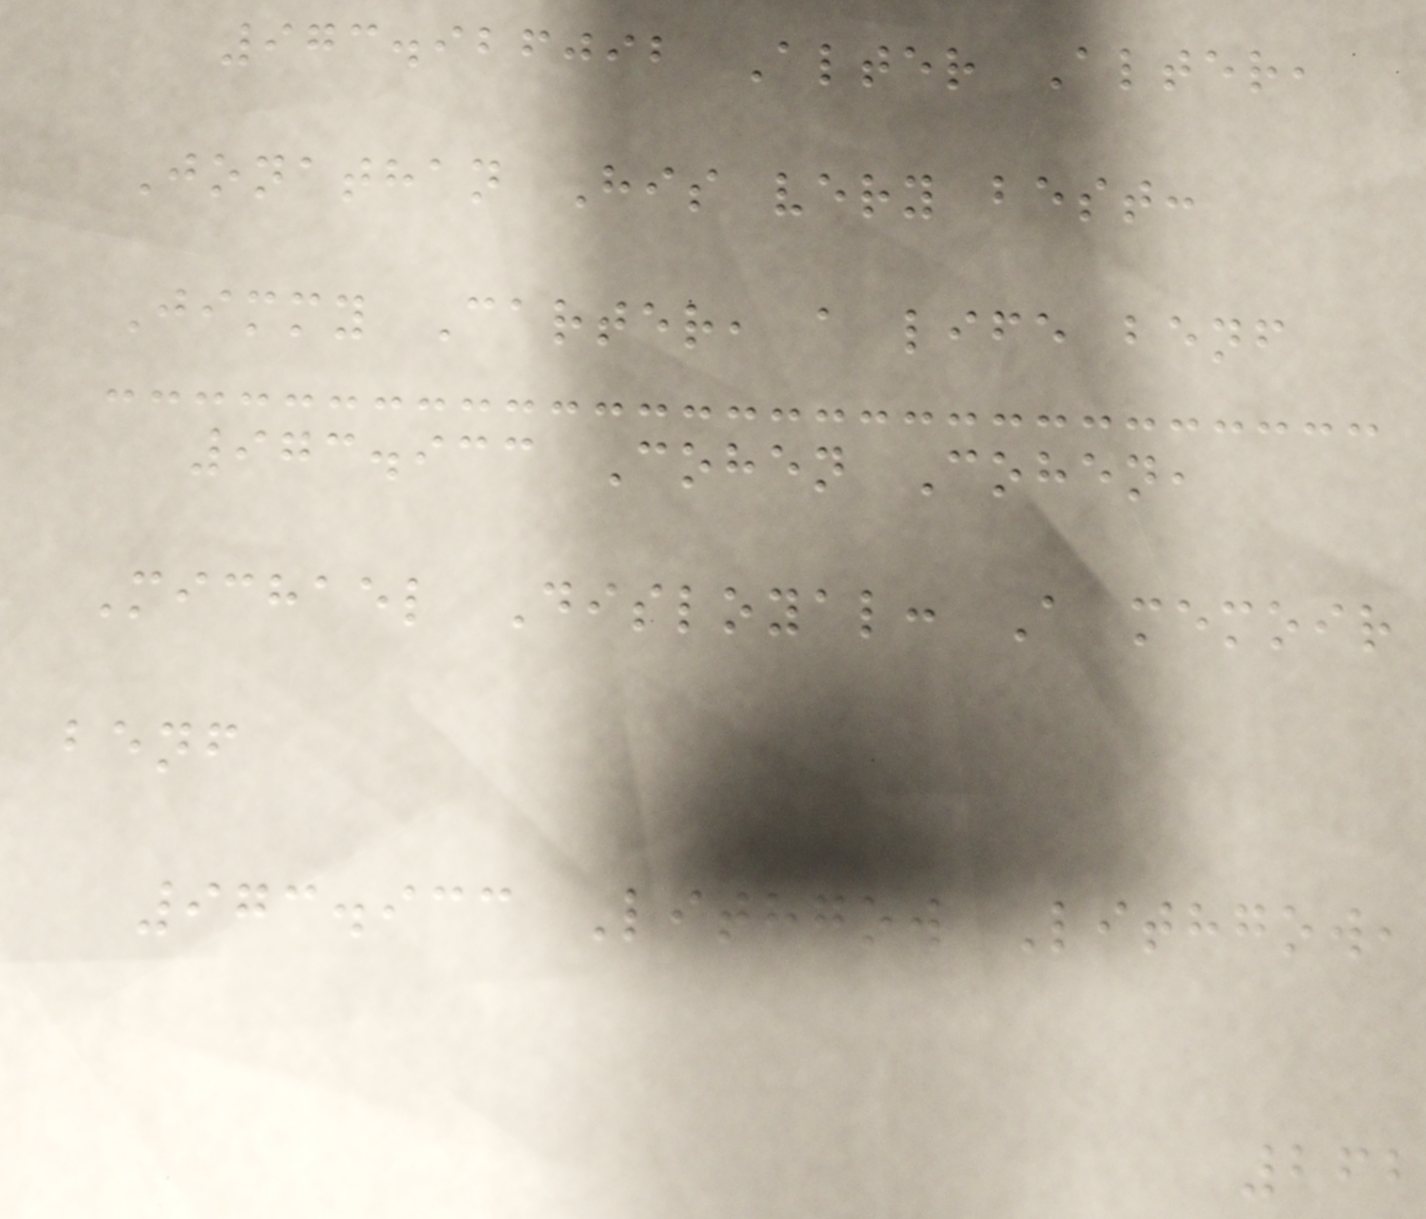973.926092 Alter Alter,
Jonathan His very best:
Jimmy Carter, a life benf
973.933 Cohen Cohen,
Michael Disloyal: A memoir
benf
973.933 Lithgow Lithgow,
262
